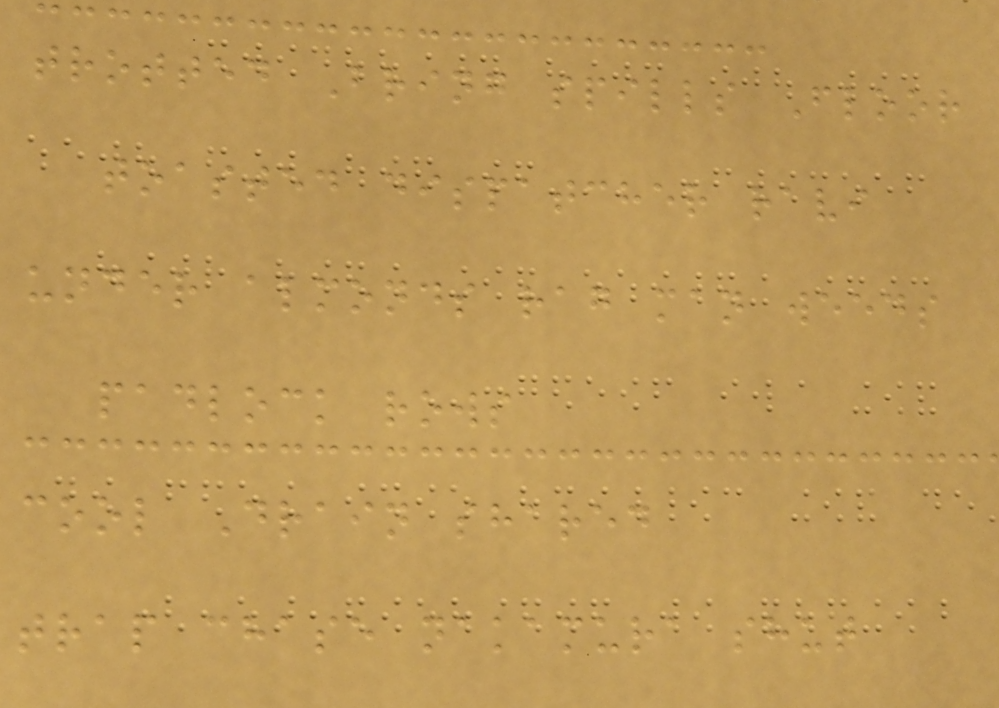trotted Bring spills Floor
toasted dispatcher ravi
under almonds rag man weeds
padlock rows
cool Drain shared
trap chase nakamura shut
